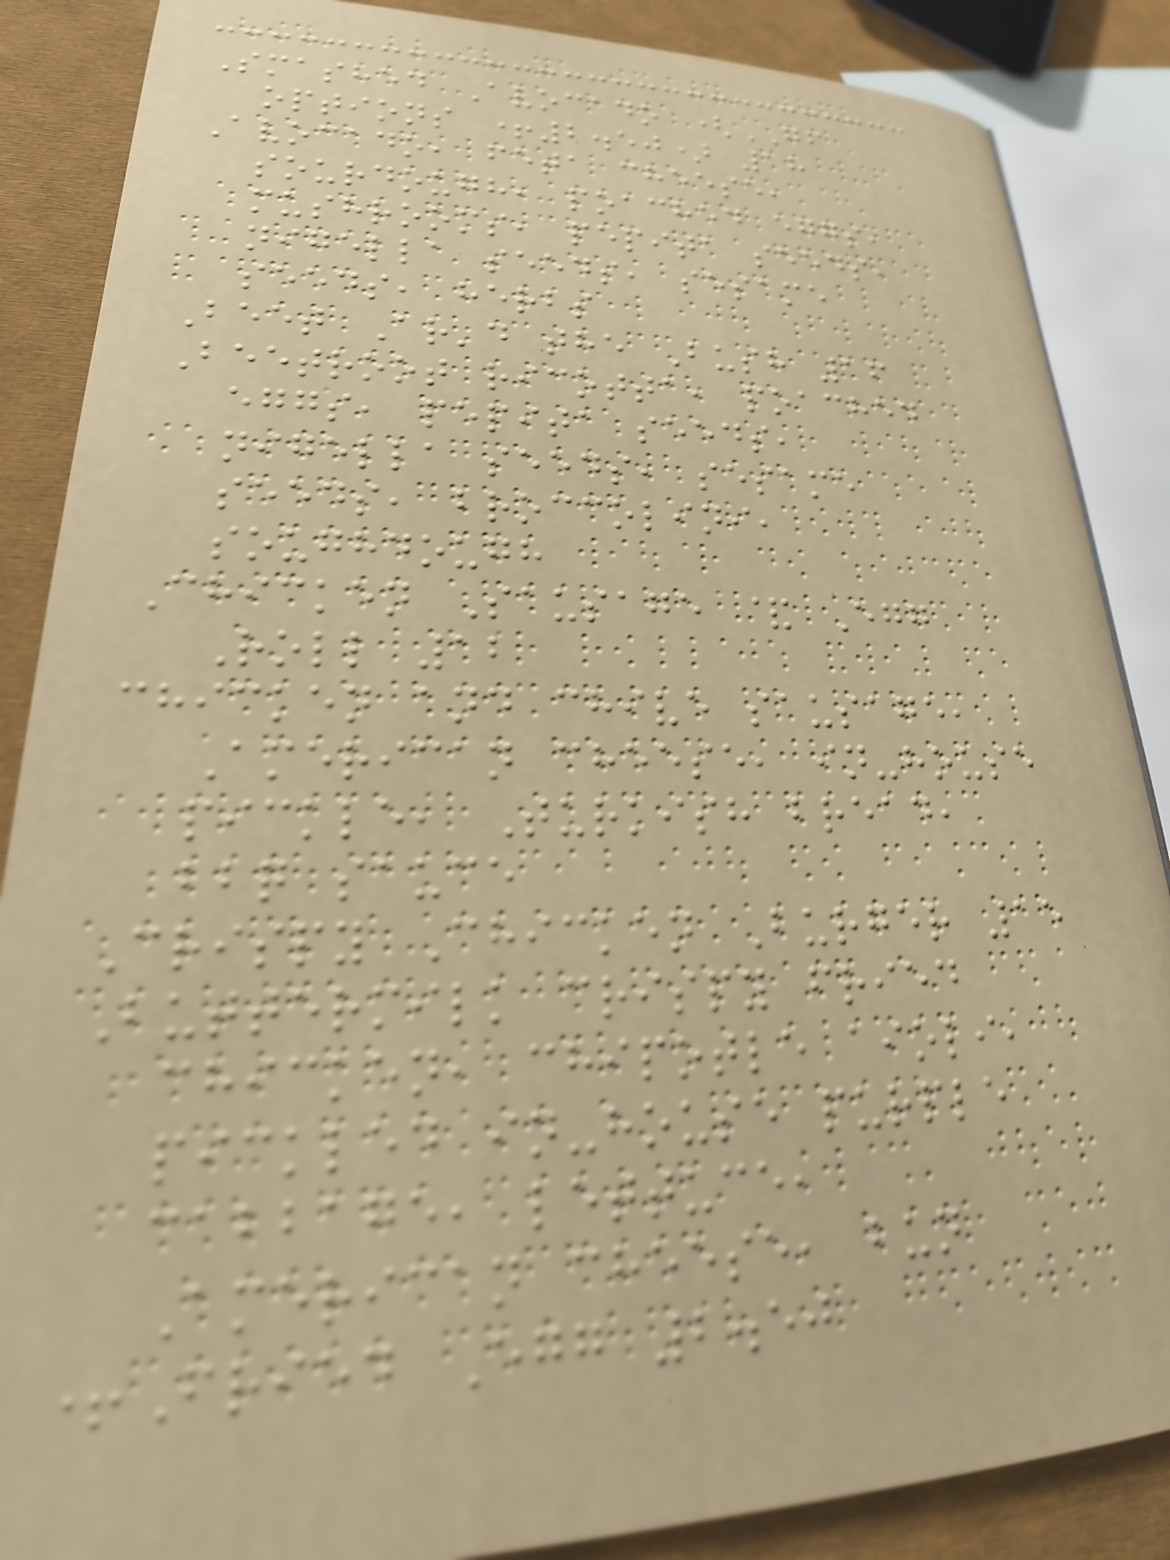Smashed Avocado (GF
options +2.50) 18
Avocado, feta cheese,
sourdough, poached eggs,
mushrooms, pepita seeds,
nigella seeds, sesame
seeds, herbs
Beet Ar'd the Bush 16
Beetroot ricotta, poached
eggs, pepita seeds,
nigella seeds, sesame
seeds, broccolini,
soughdough
Chicken Sausage & Egg
Roll 12
chicken and chive sausage,
American cheese, in-house
pickle, Turkish bread,
bbq sauce
Crispy Chicken Burger 15
Buttermilk crispy fried
chicken, chipotle aioli,
pickled in-house purple
cabbage, lettuce,
American cheese, bun
+Fried Egg 2.50
